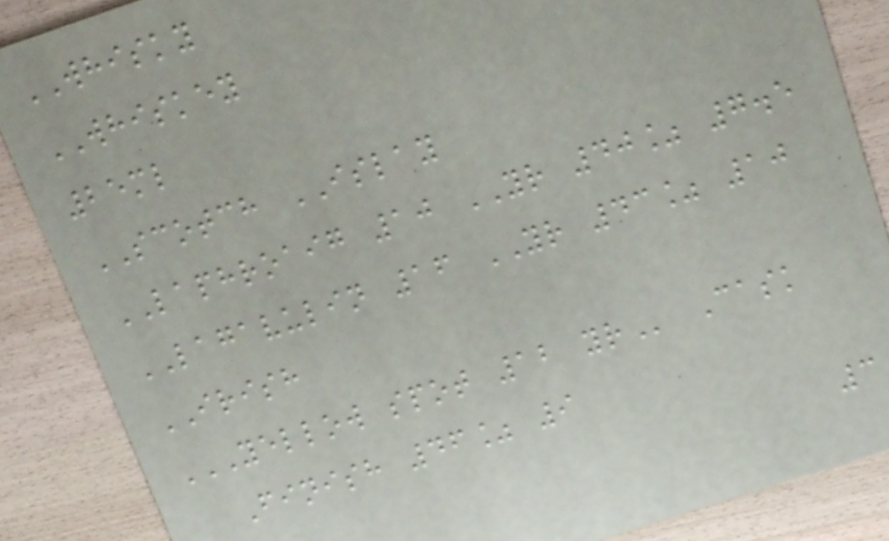WHISKY
WHISKEY
25ml
SCOTCH ISLAY
LAPHROAIG 10 YR 40% 7.5
LAGAVULIN 16 YR 43% 10
IRISH
YELLOW SPOT 12 YR Cask
Finish 46% 9
3
